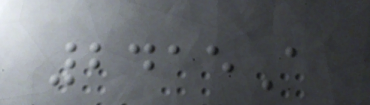2415A
